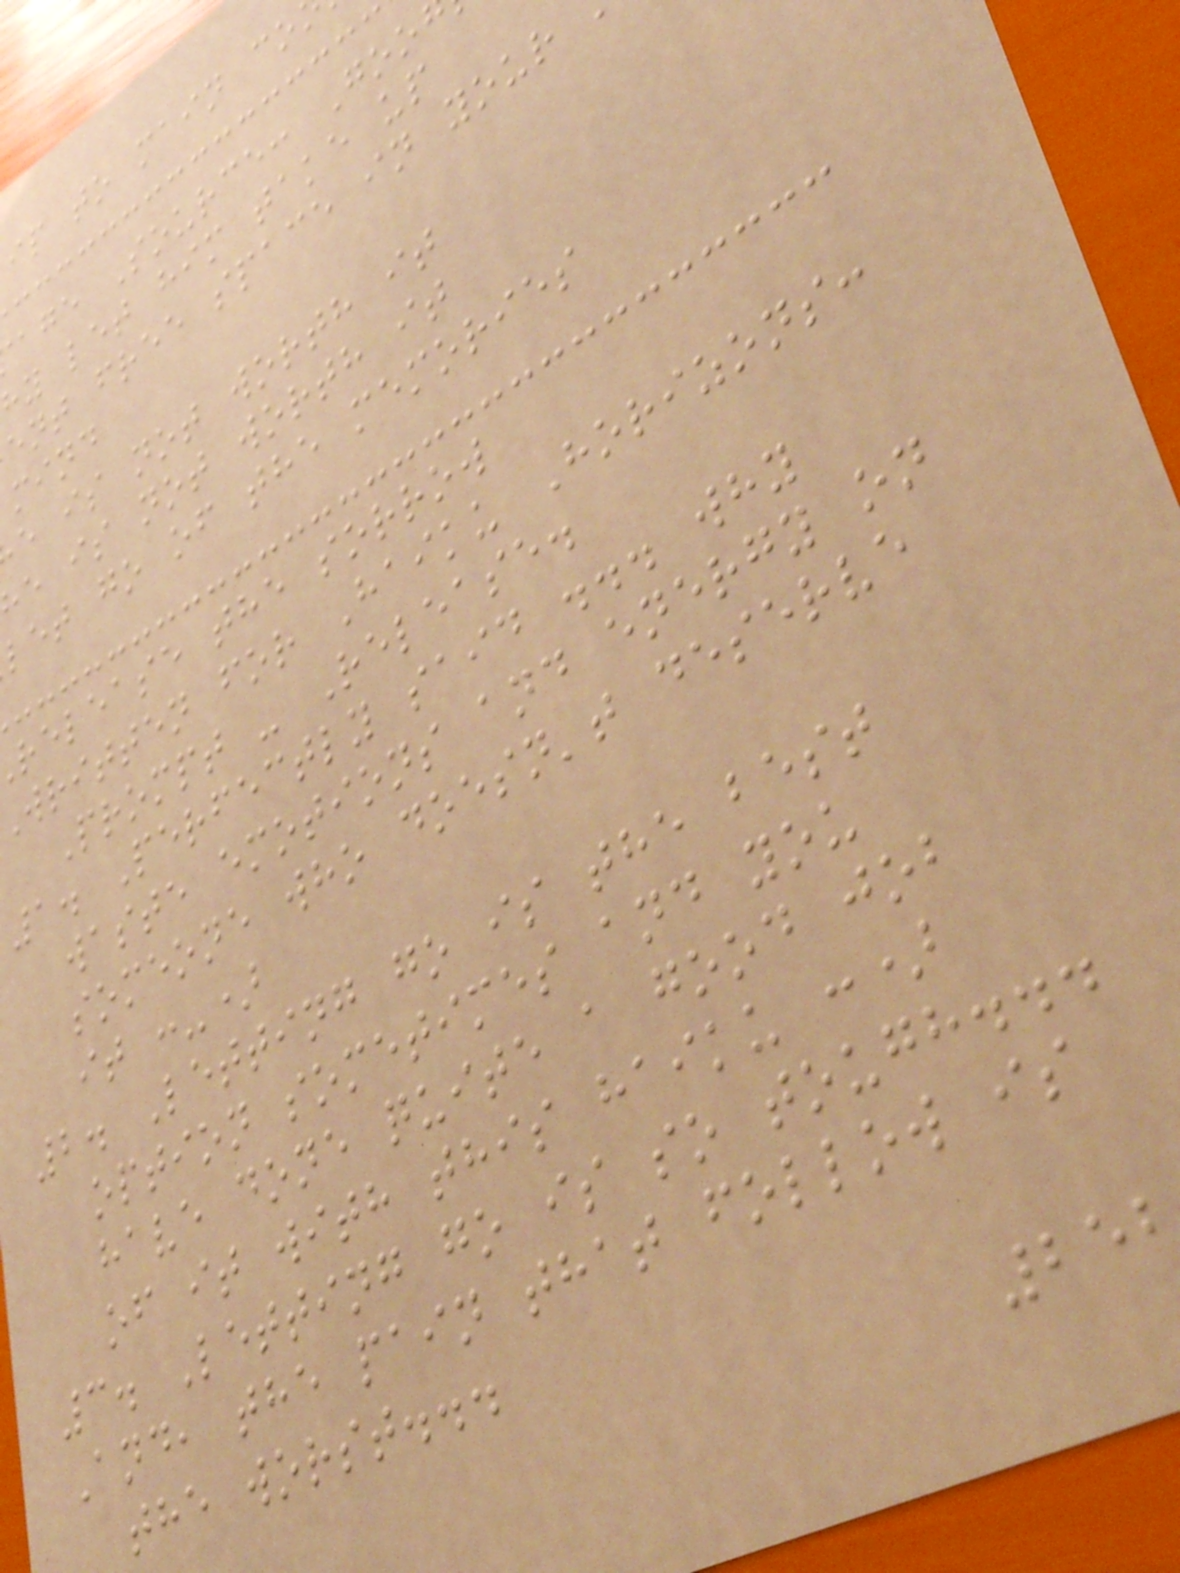ip to main co
age Source: Goo
y let him take up
ent free space in your
mind
e is not worth it
e is not worth it
let go of the memories
release the sorrow
written for Haiku Horizons:
Prompt - Release.
1. Perfectly said ... why
waste emotions and energy on
someone who doesn't deserve
it :-)
2. Letting go is the best
option sometimes and you
have done quite a good job
of it with this haiku :)
3. Letting go is so tough...
And, the pain that follow is
the worst...
